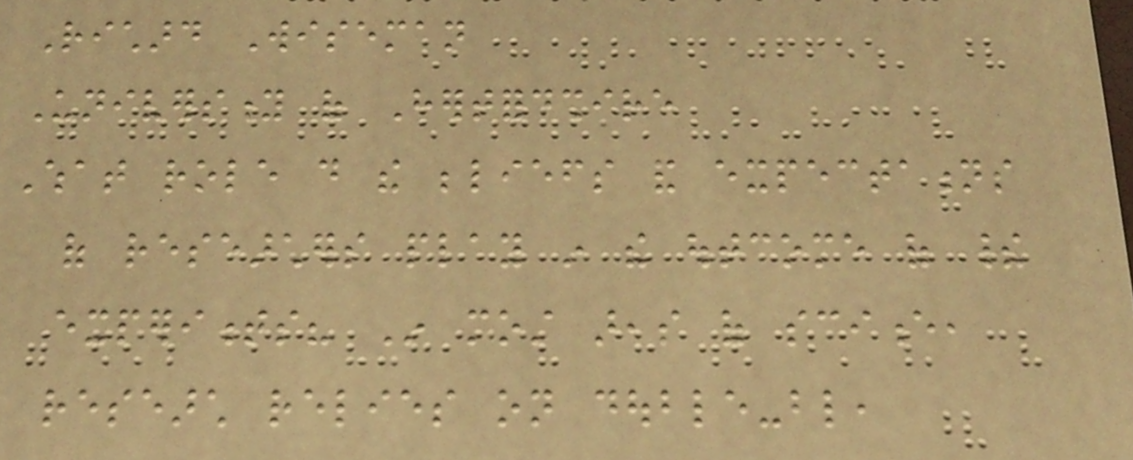Richard Wiseman
University of Hertfordshire
What role do the beliefs and expectations
of researchers play in the outcome of their
experiments? In most areas of science,
research relies on double-blind,
